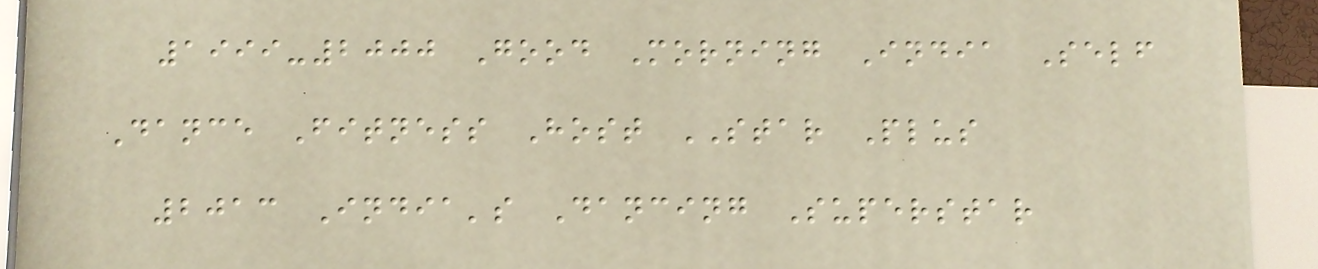1999-2000 Good Morning India Self
Dance Fitness Host STAR Plus
2013 India's Dancing Superstar
